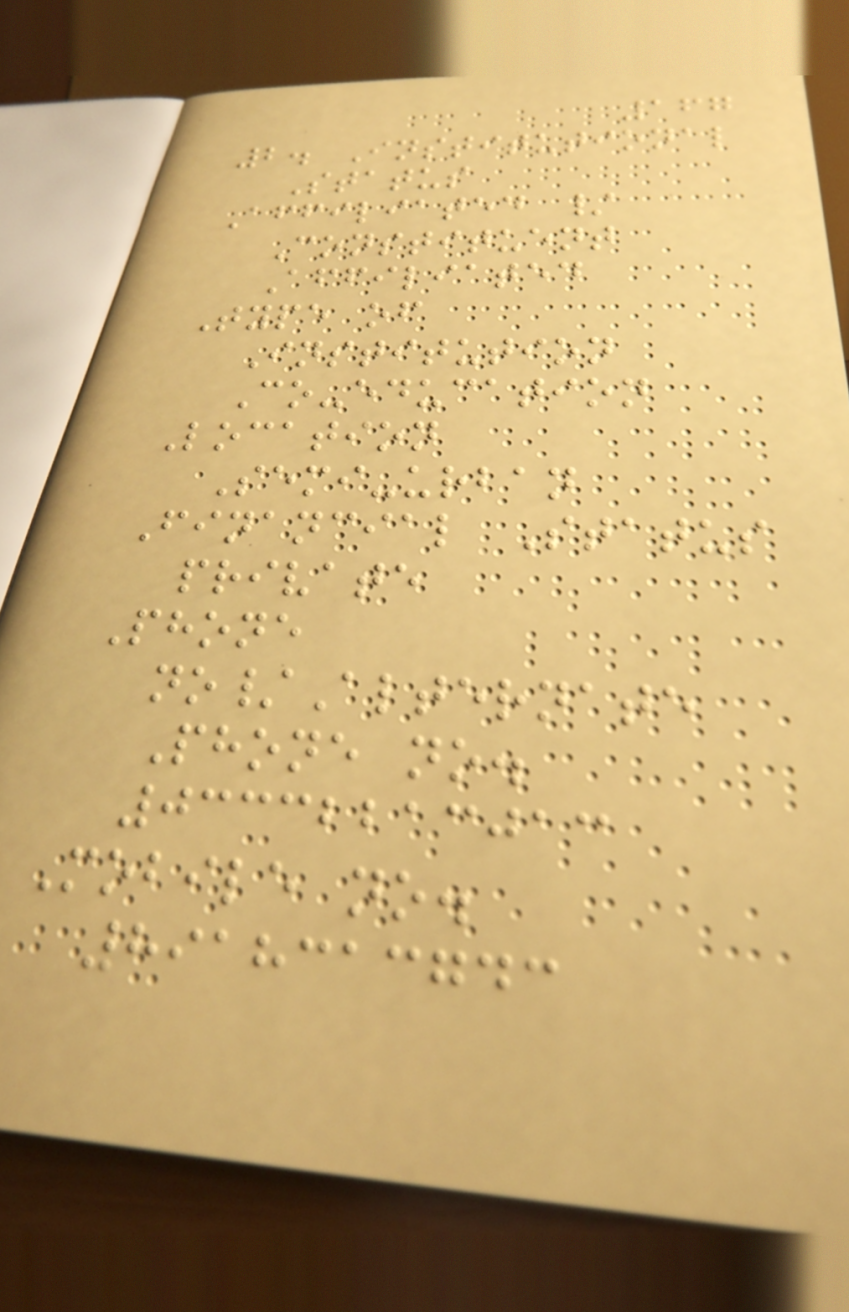167
2. Institutional
Status
Affiliated /
Constituent
Affiliated
Type of
Institution
Co-education
Location
Semi-urban
Financial Status
private
Phone
no/Alternate
Phone no.
03332213013
Mobile no.
8918313743
